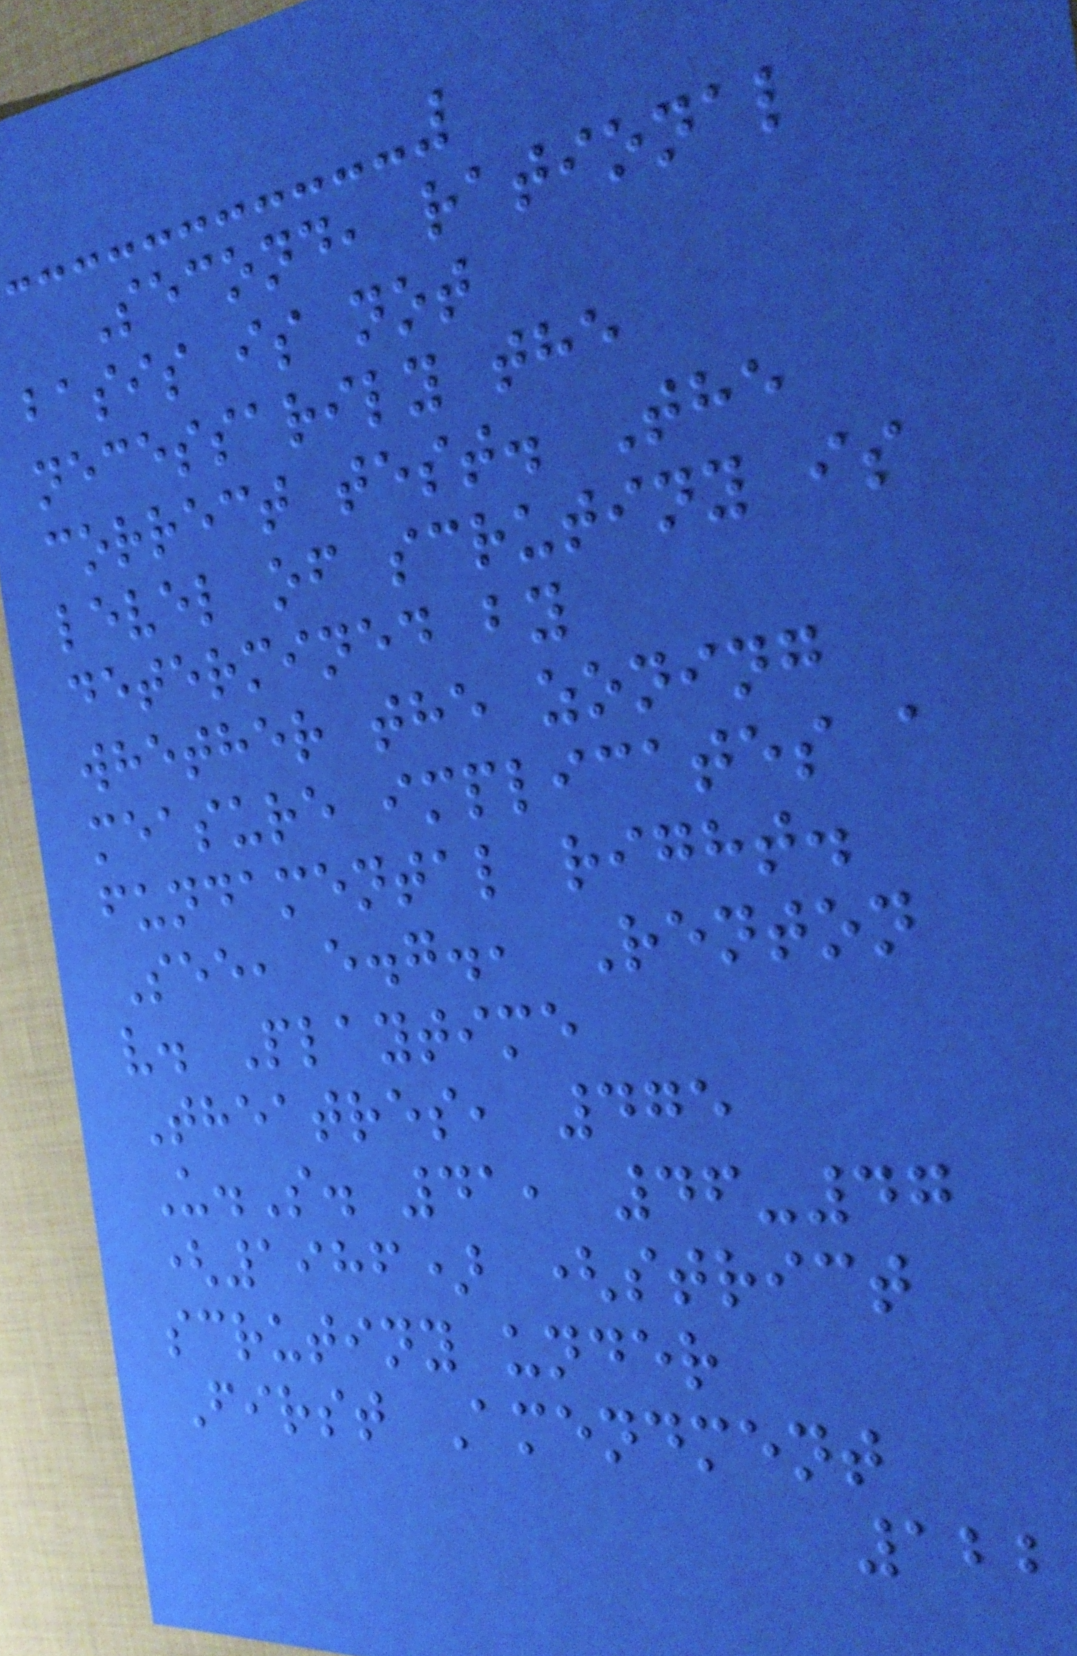Second, rational
basis is not
necessarily the
correct test. The
level of scrutiny is
determined by
whether the zoning
measure implicates a
fundamental right.
See, e.g., Renton
v. Playtime
Theatres, 475
U.S. 41, 46-47
(1986) (strict
scrutiny under
First Amendment
122
